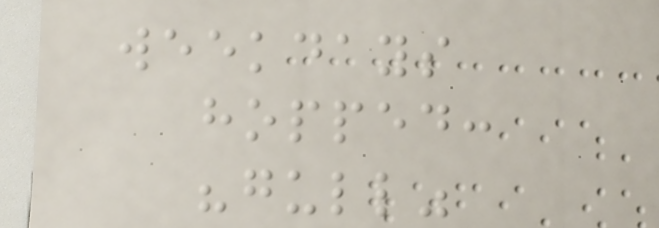weekdays
hopped:
"gull"
